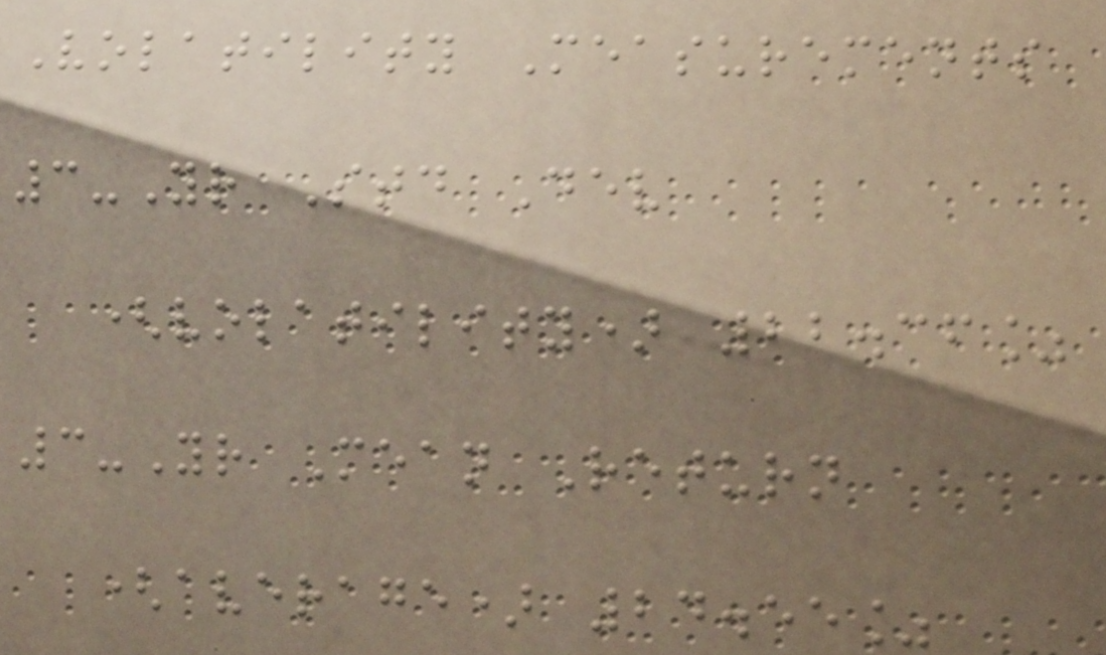Volatility Measurements
3-Yr Std Dev
(volatility) 22.36%
3-Yr Mean Return
(average) 24.55%
